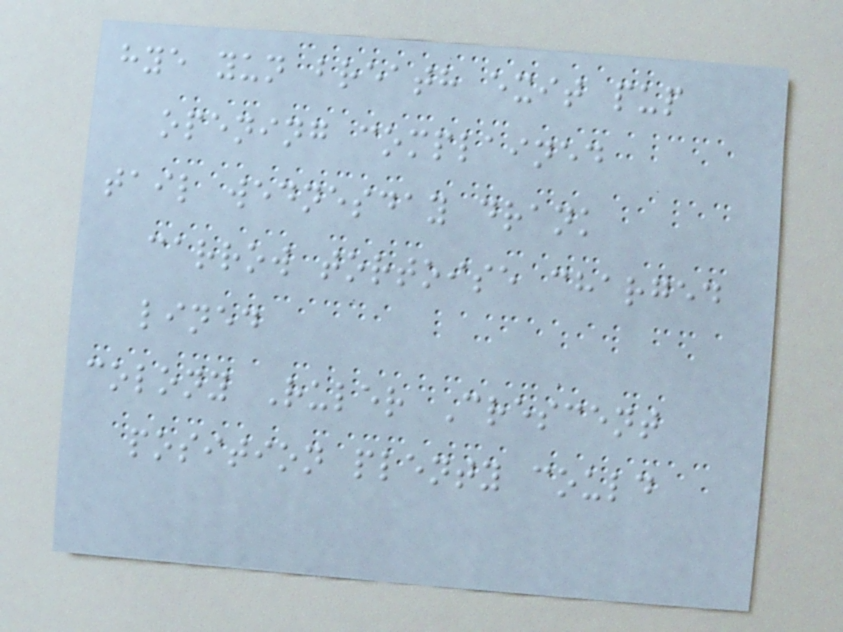hye yun breath exit pup
opening complained
tail wednesday drank
carrow tortoise charged
lined
colony Ruler Crescent
position plenty could
